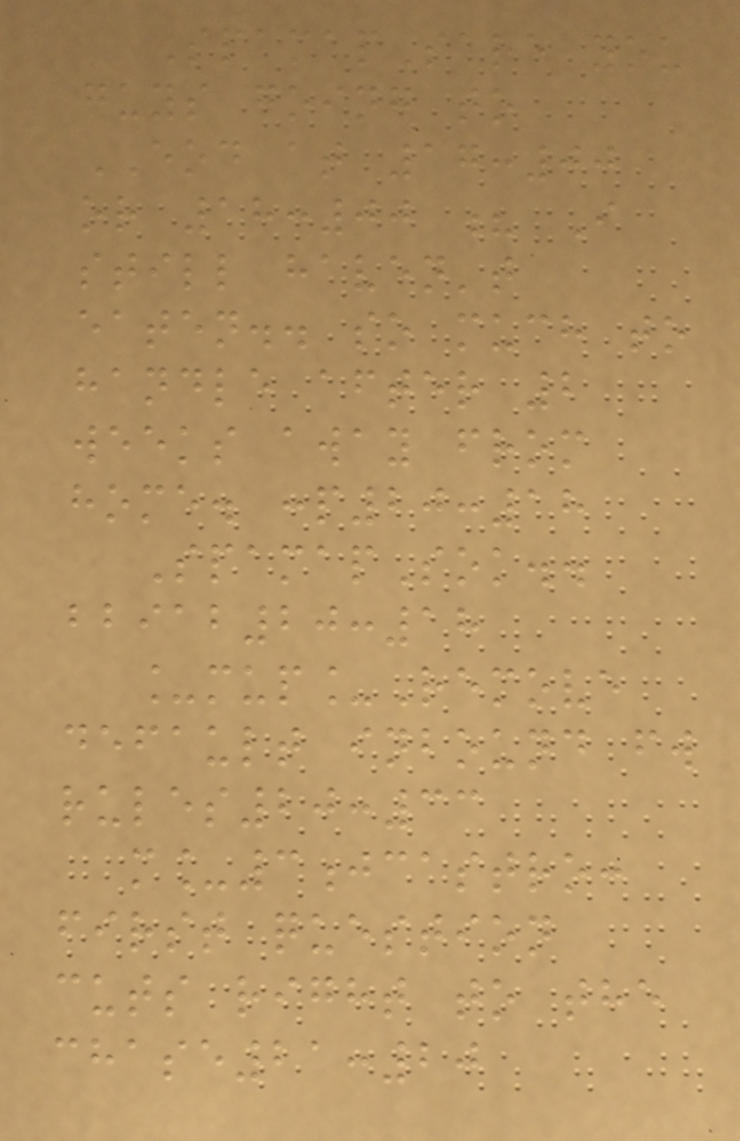SpamapSare you
guys going to
EOD at 17:00
or 18:00 ? I
still haven't
eaten.. so much to
handle after 2
weeks away from
home. :p20:18
SpamapSok..
bbiab20:18
_mup_Remove
default inbound fw
rules20:33
m_3jcastro:
first question
cuts right to the
chase21:20
